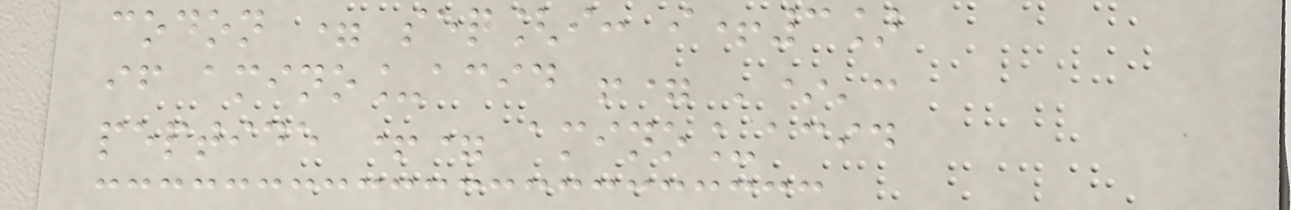codon = seq[i: i+3]
if amino_acid != '*':
peptide += amino_acid
